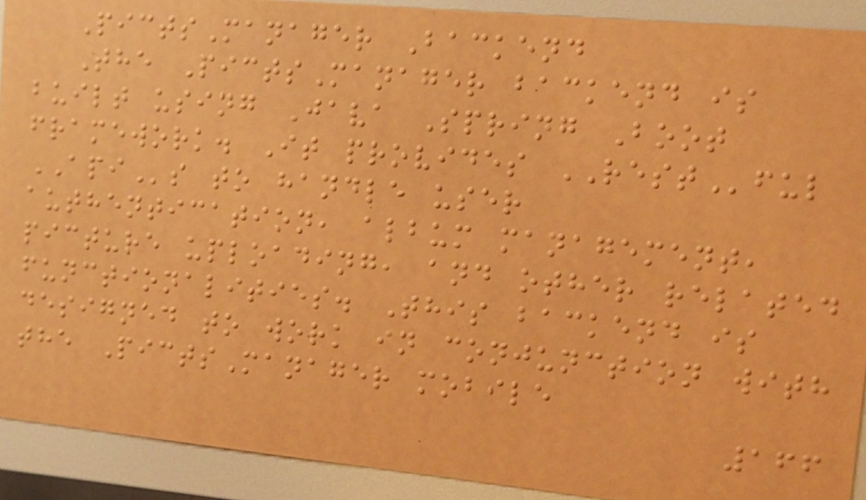PictsManager Backend
The PictsManager backend is
built using Java Spring Boot
framework. It provides RESTful
APIs to handle user
authentication, album management,
picture uploading, and other related
functionalities. This backend is
designed to work in conjunction with
the PictsManager mobile
166
